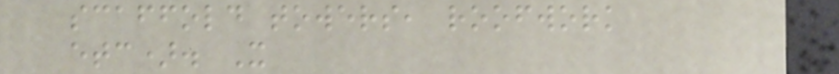scaffold towers, roofwork
etc). X
